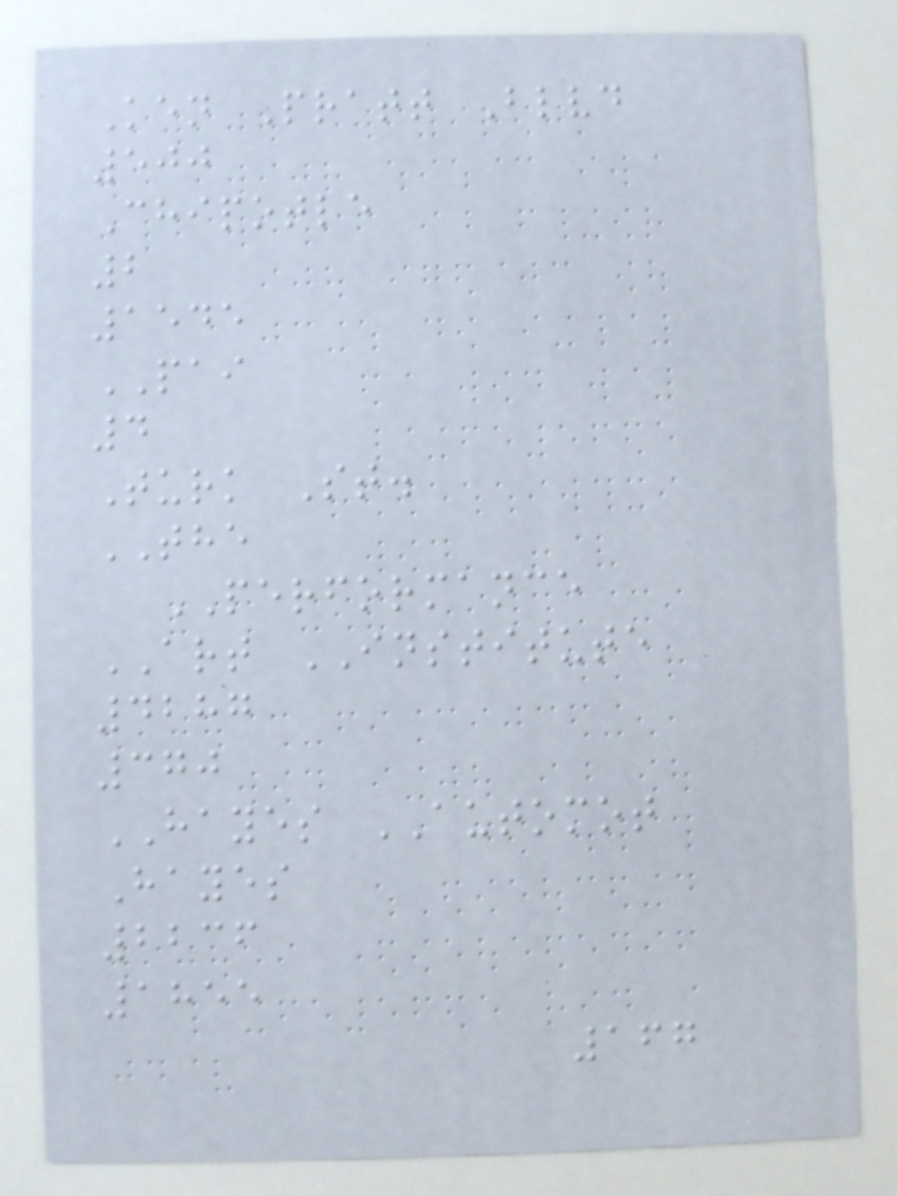Ken Pratt Blvd
500
Chipotle
2
1545
PAI
4
Turk St.
THE
PERFORMANCE
ART INSTITUTE
4287
370
HAYES AUTOMOT
Hayes
2236
1855
167
